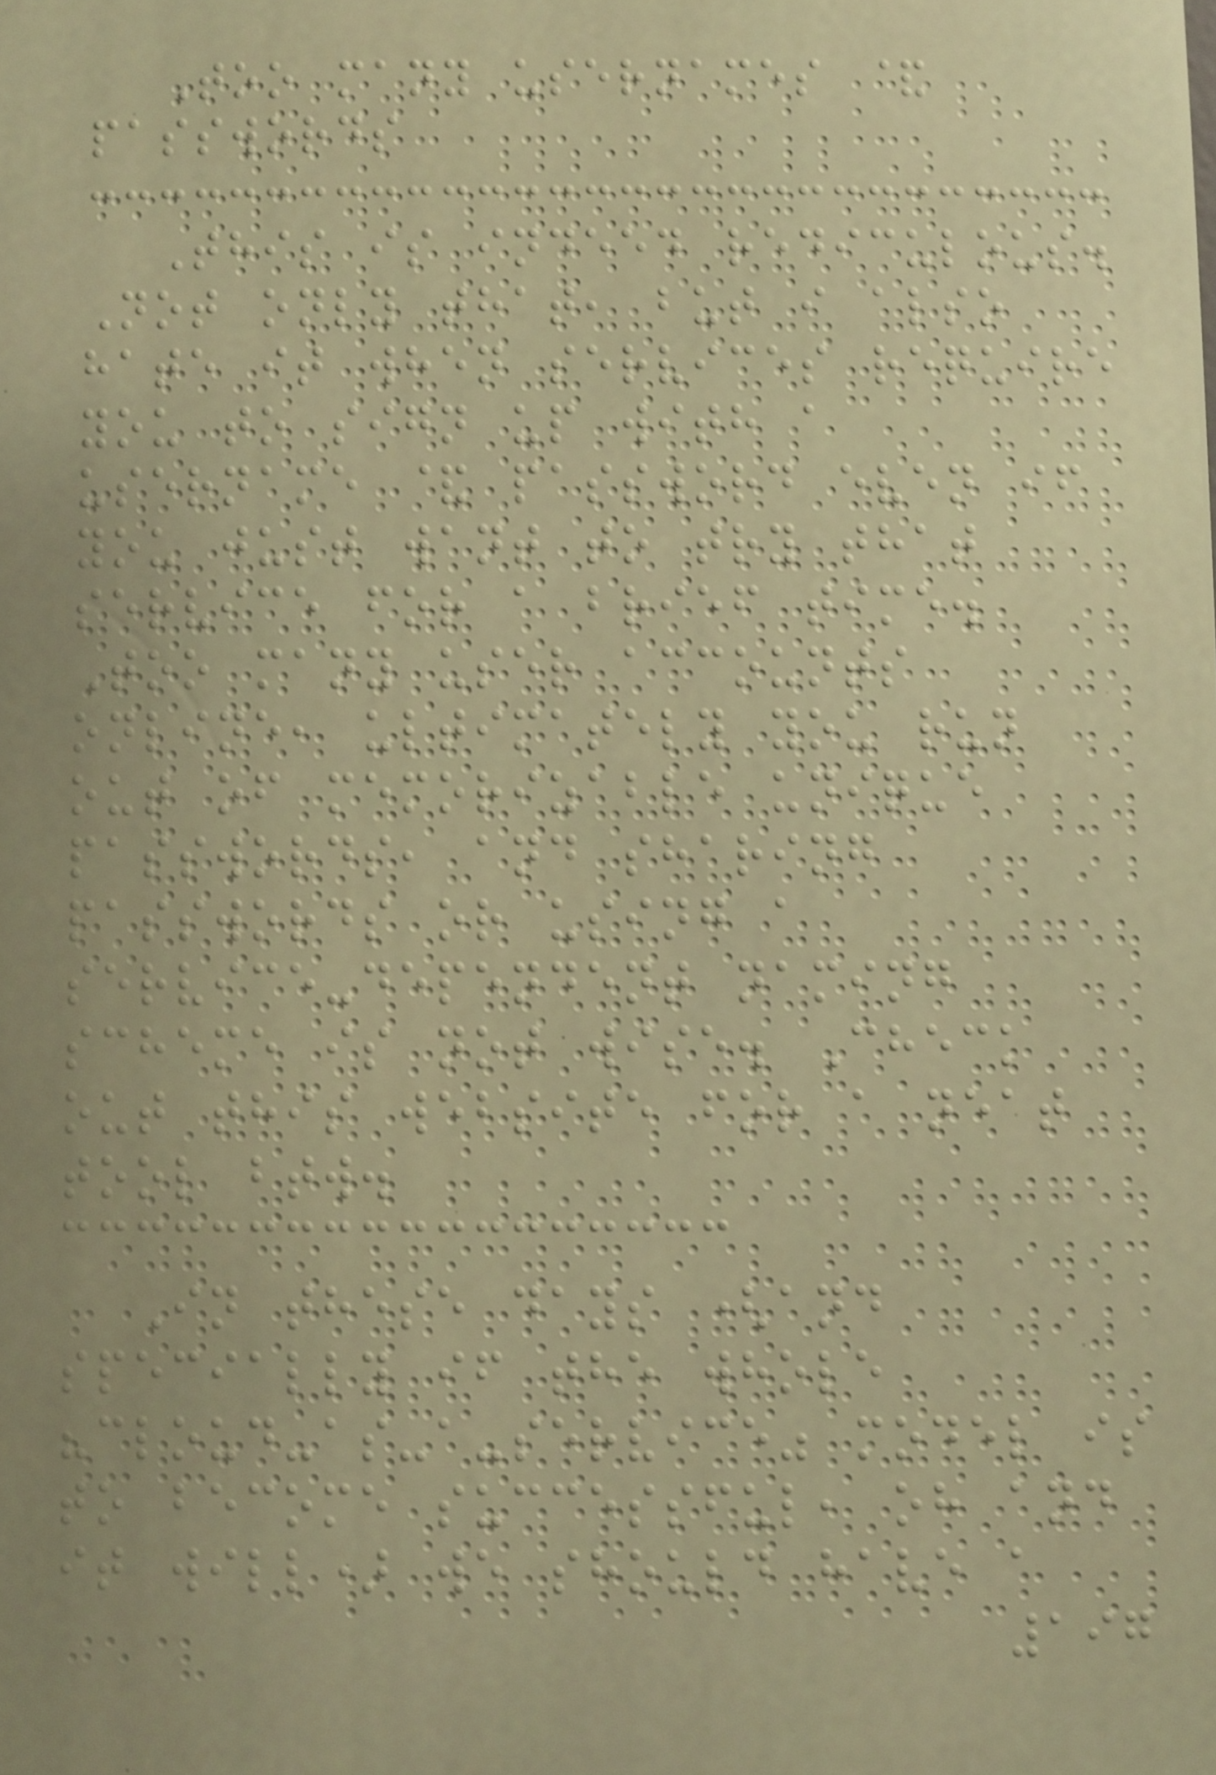Too many usernames &
passwords
This is indeed rediculous.
Not only that, but i also
hate it when services require
you to sign up with a
username & password even if
you just want to try that
service for a brief time.
Too many user accounts
online, ultimately you run
out of memorizable unique
passwords, and sharing
passwords or using a
service-dependent naming
scheme is not wise. Check
out this website for a neat
tool btw.
In these days (and
specially if the whole
"cloud-as-a-service" model is
to become successful, oh and
it will) we should have a
197
